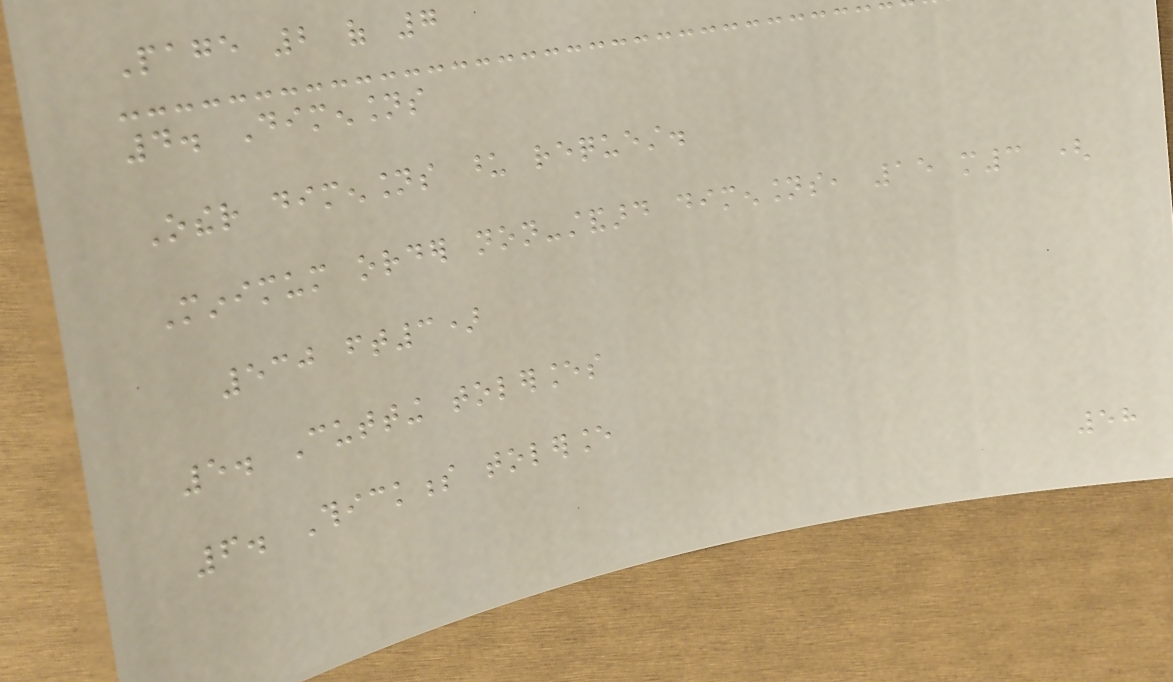Page 2 of 7
4. Dimensions
Other dimensions upon request.
Minimum order non-standard dimensions, 15 m3 (
530 ft3)
5. Cutting tolerances
6. Thickness tolerance
58
